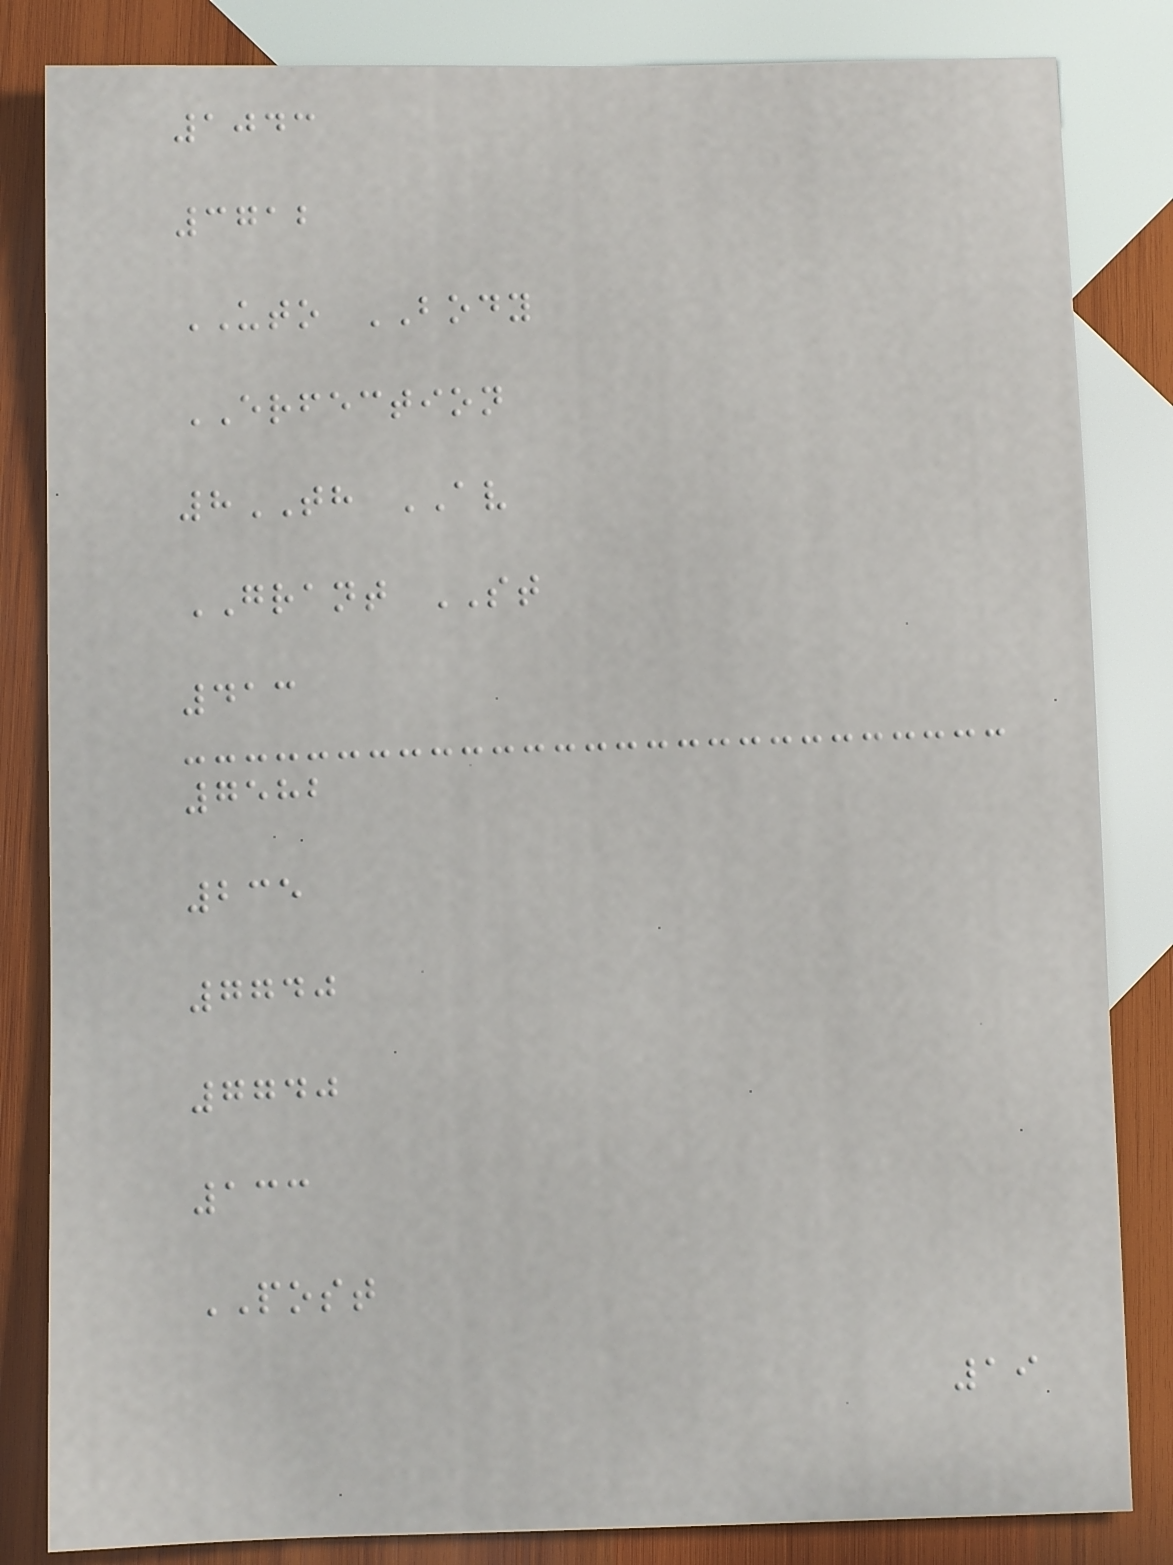1043
3712
UTO BODY
ERFECTION
8TH AV
GRANT ST
413
7582
235
7740
7740
133
POST
19
